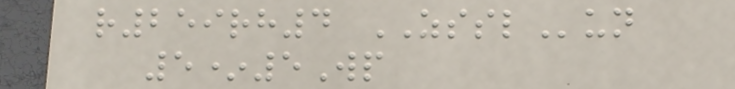r259rh4 ZSSLun
5*5Wp
